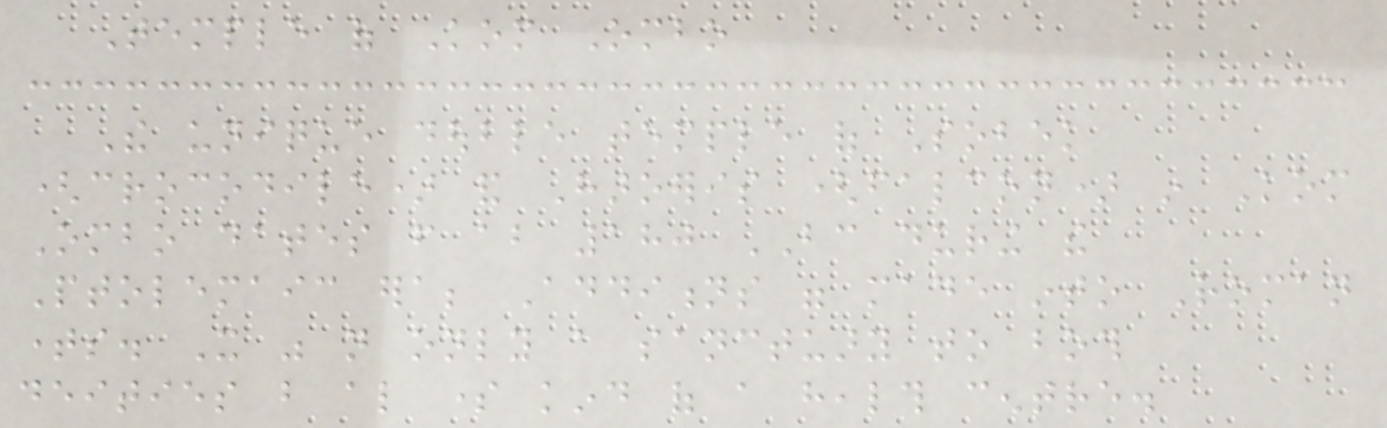Temple of Kom Ombo
The unique double temple of Sobek
(crocodile) and Haroeris (falcon) in Kom
Ombo dates from about 180 BC during the
Ptolemaic era; Additions were made into Roman
times. It was not only a sanctuary to both
deities but also some kind of a health centre.
